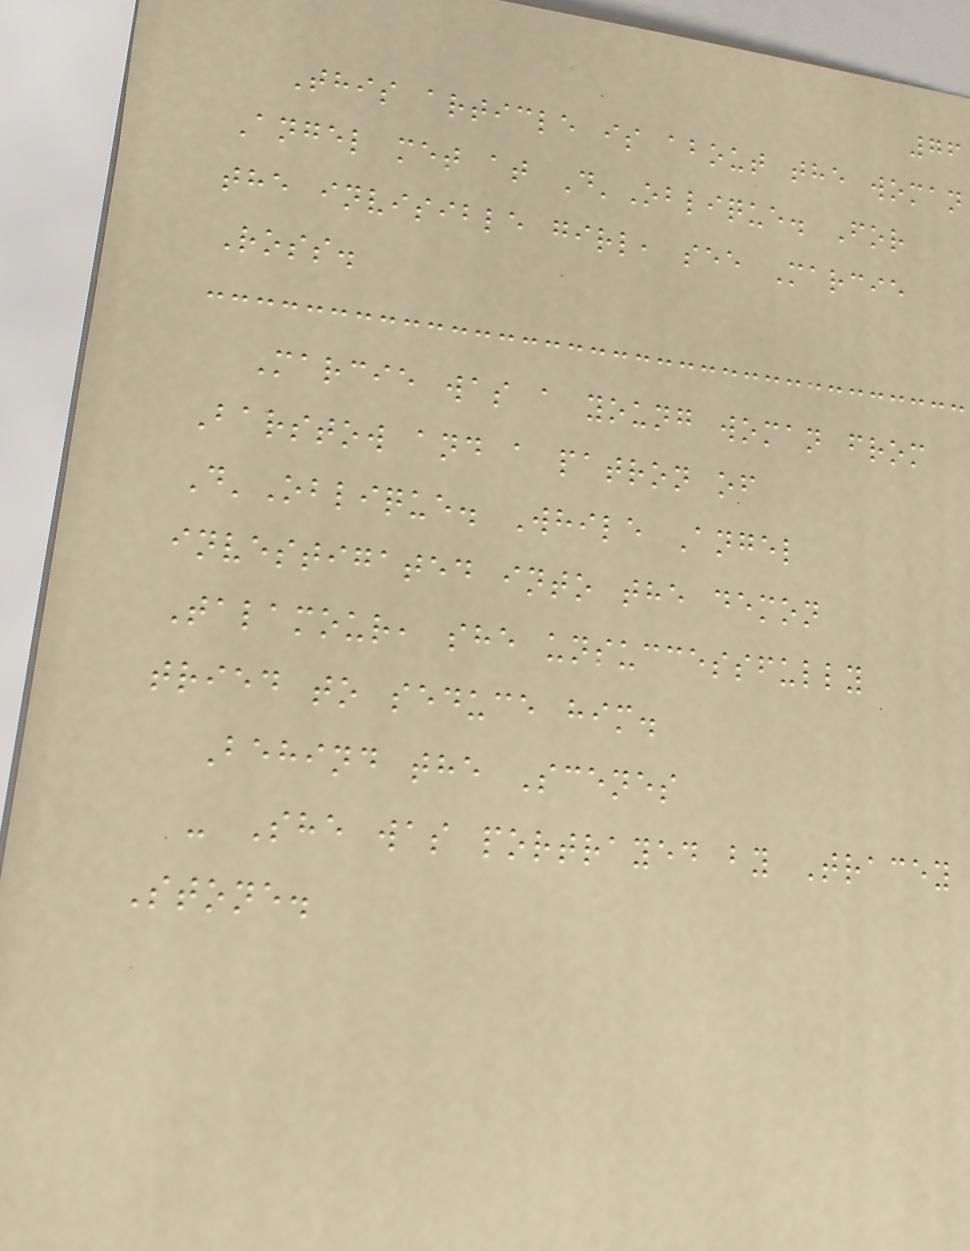76
This article is about the woman
Angel met at D'Oblique. For
the invisible girl, see Marcie
Ross.
Marcie was a young woman from
Barstow and a patron of
D'Oblique. While Angel
investigated into the demon
Talamour, she unsuccessfully
tried to seduce him.
Behind the Scenes
- She was portrayed by Tracey
Stone.
